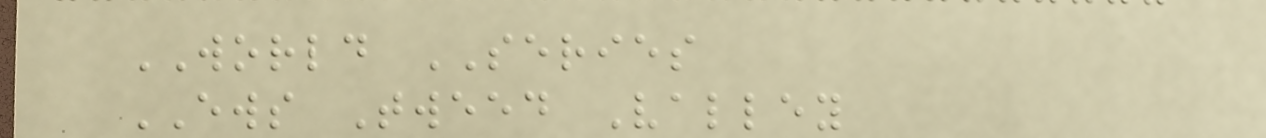WORLD SERIES
EWS Tweed Valley
